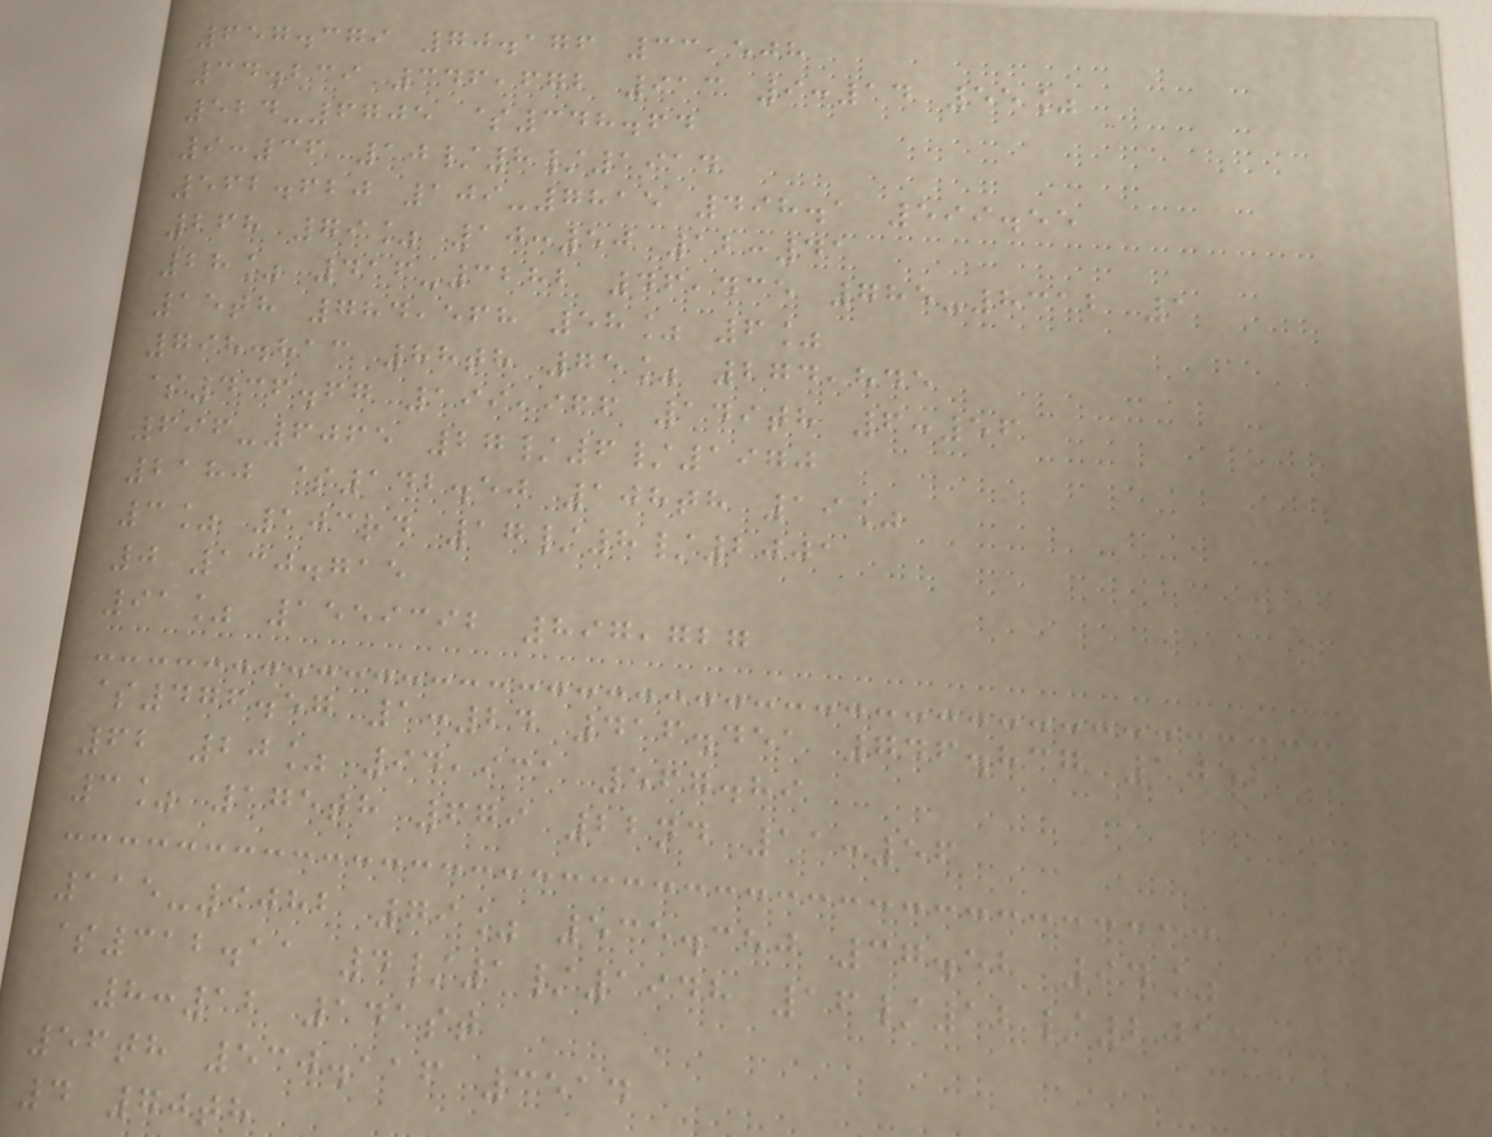657.379 70.176 33,508
34.239 346,672 913 9:14 55%
524-6705 $348.64
9:36 10/8/1914
562.620 109-7815 498.1 599.55
268 79% 10:50 12:41
28% 416-3282 46,435 785-8312 1
15th 784,568 58% 6%
798.813 88th 75% 274,845
$436.67 199,966 149th 6:56
696-6065 27/6/1970
2180 $142.50 108th 19%
3% 103rd 17/8/2001
0 130.715
91% 1559392 897,727
$476.57 1:24 416.451 746.837 1052
62 20% 94,931 567.89
3% 175th 679 22nd 11:56
115-9082 79% 535.380 37.52 94%
$312.11 4/1/1948 16/12/2011
8:12 141st
56th 530.116 3514
4 70th
